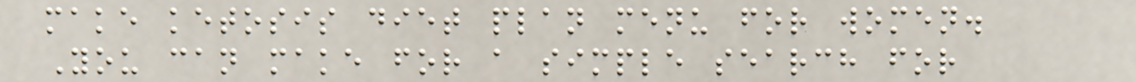make ketosis diet plan menu for women.
You can make for a simple search for
